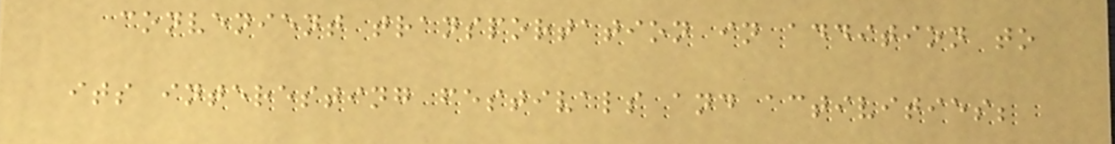convenient transportation in addition to
its interesting festivals and activities;
